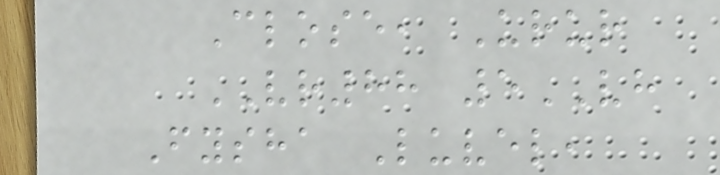Close, Urur
VR88 5VH
Fysha Luvel,
